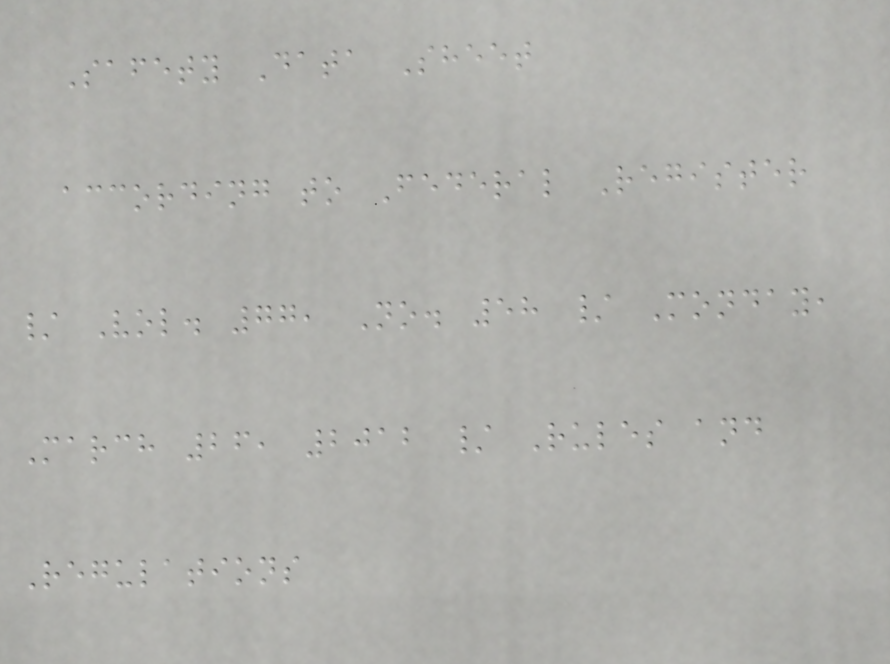Safety Data Sheet
according to Federal Register
/ Vol. 77, No. 58 / Monday,
March 26, 2012 / Rules and
Regulations
